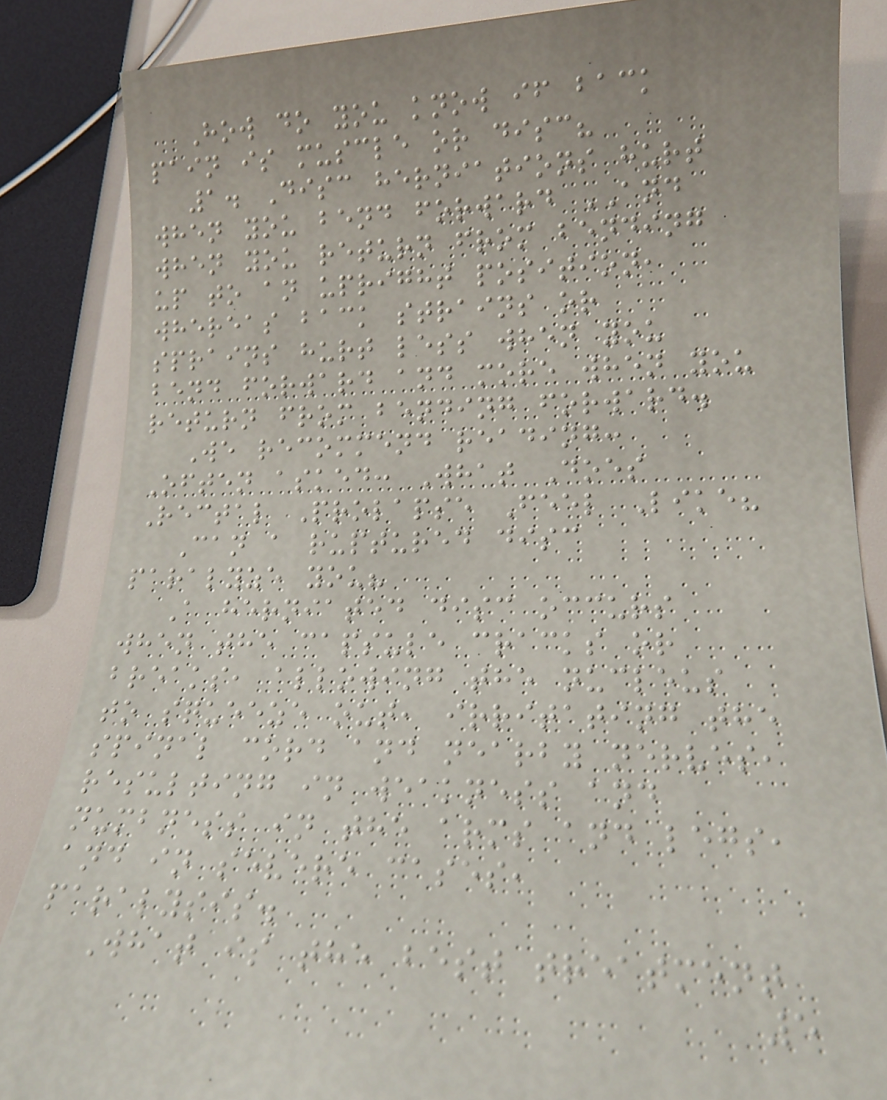How do you know if back
pain is muscle or disc?
1. Disc herniations hurt
when you bend forward AND
when you return from bending
up to an upright position,
whereas back strains or
sprains hurt less when you
bend forward and more when you
return from bending forward.
We recommend reading:
Often asked: What Does
Rectal Prolapse Feel Like?
Can a ruptured disc
paralyze you?
A herniated disc occurs
when the capsule cracks or
breaks, allowing the nucleus
to squeeze out, irritating the
spinal cord and nearby nerves,
resulting in weakness and
numbness in the arms and legs,
and in severe cases,
paralysis.
What is the best treatment
5
